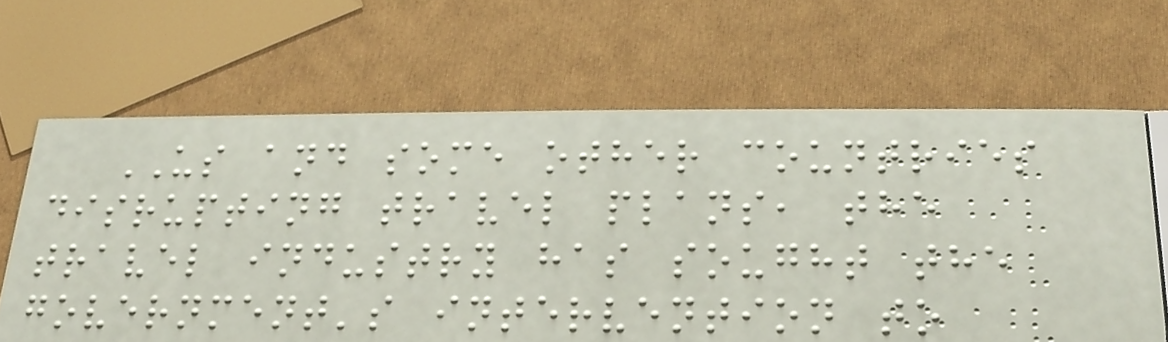US and some other countries
disrupting travel plans, the
travel industry has sought the
government's intervention to
